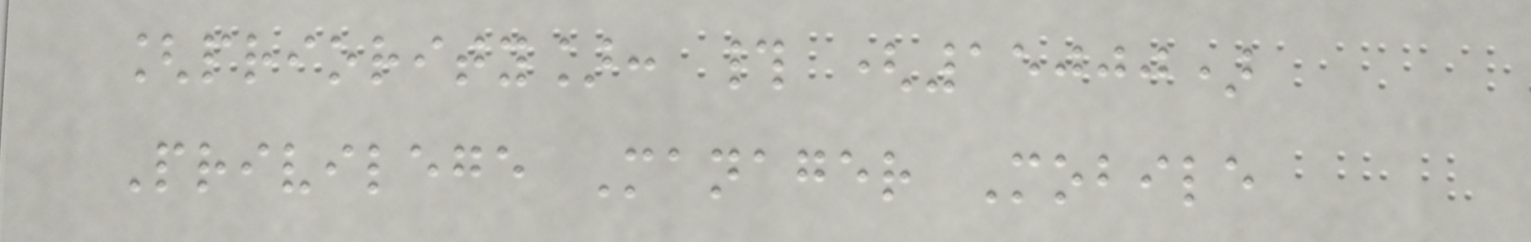[priority]: # (15000)
Privilege Manager Mobile
